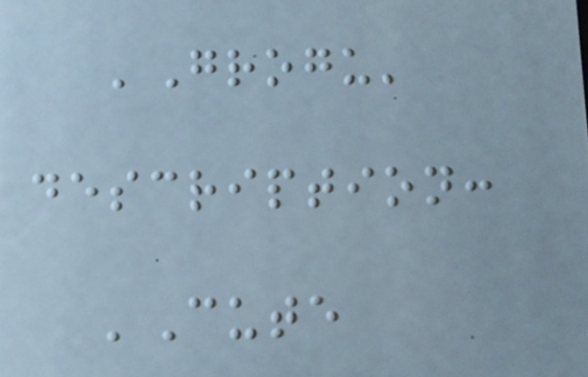'Grogu'
description:
'Cute
